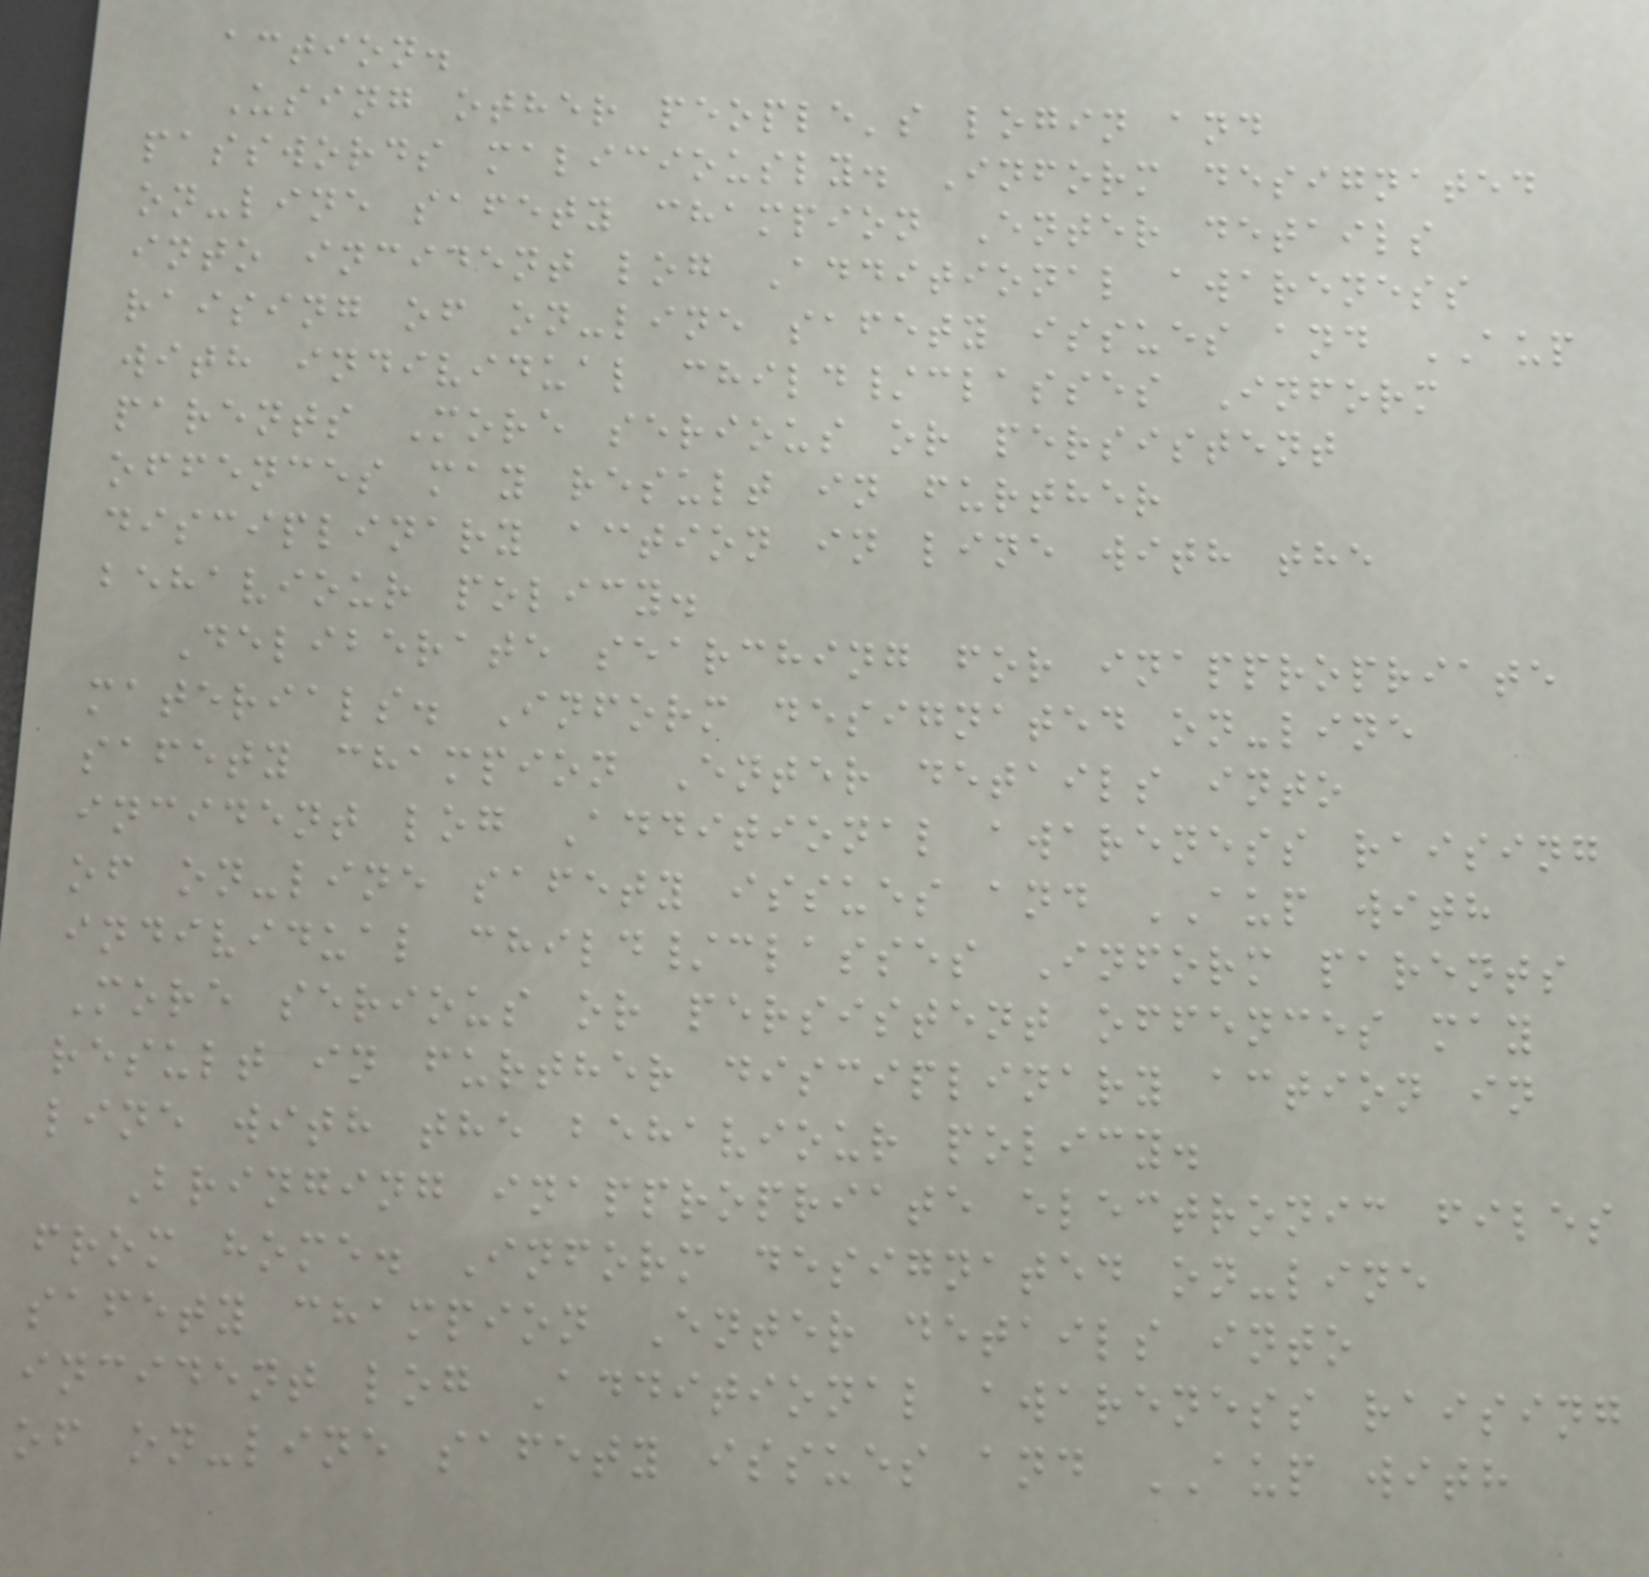action.
Using other people's login and
passwords maliciously. Inform designated
on-line safety champion Enter details
into incident log Additional awareness
raising of on-line safety issues and AUP
with individual child/classes Inform
parents More serious or persistent
offences may result in further
disciplinary action in line with the
behaviour policy.
Deliberate searching for inappropriate
materials. Inform designated on-line
safety champion Enter details into
incident log Additional awareness raising
of on-line safety issues and AUP with
individual child/classes Inform parents
More serious or persistent offences may
result in further disciplinary action in
line with the behaviour policy.
Bringing inappropriate electronic files
from home. Inform designated on-line
safety champion Enter details into
incident log Additional awareness raising
of on-line safety issues and AUP with
